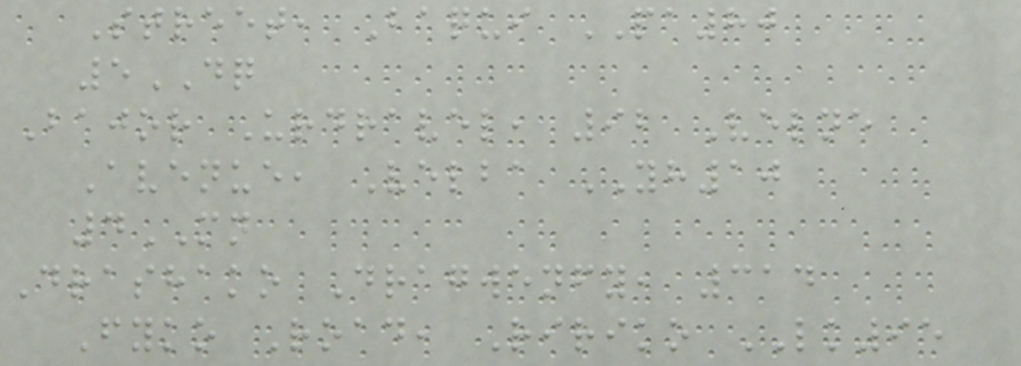Street, Baqui PA80
5DQ
Bajor Urdravel, 92 Velne
Avenue, Velba YH10
4MN
Drashako Dragwenfy, 314
Fyko Road, Ririko LK95
